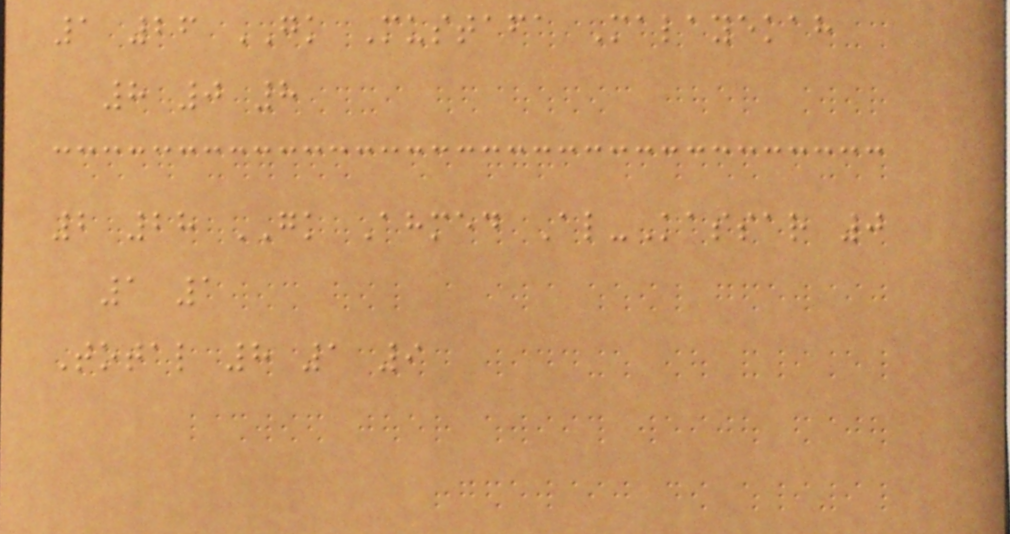1 26 GK Mustafa Malayekah
8 0 8
2 28 GK Ahmed Al-Kassar 0
1 1
Total 8 1 9
